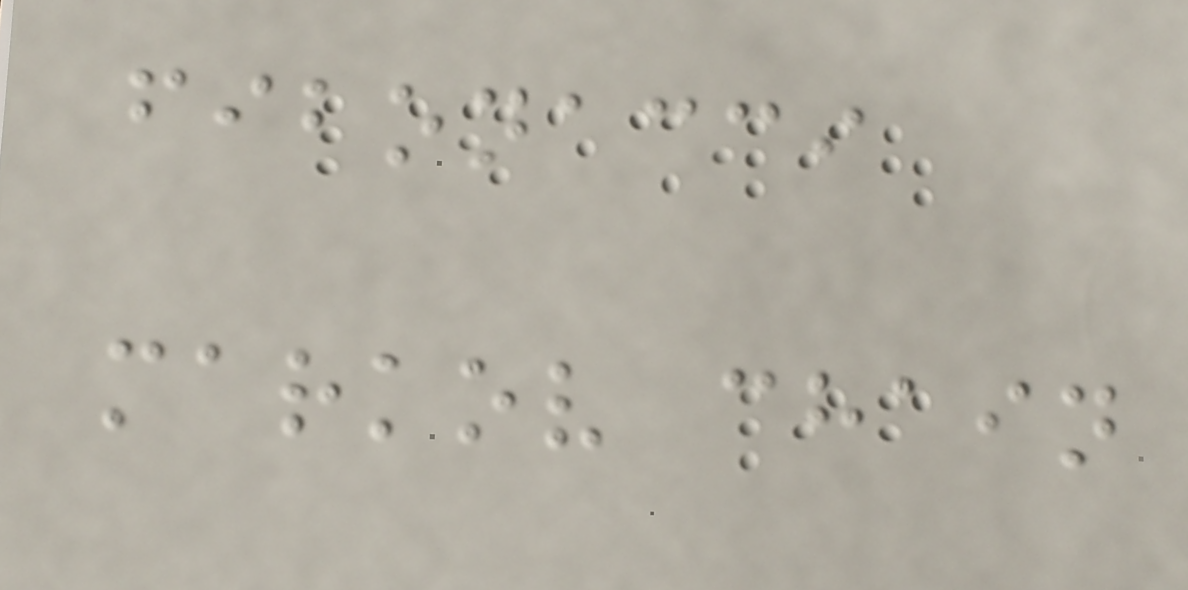fibonacci
markov chain
